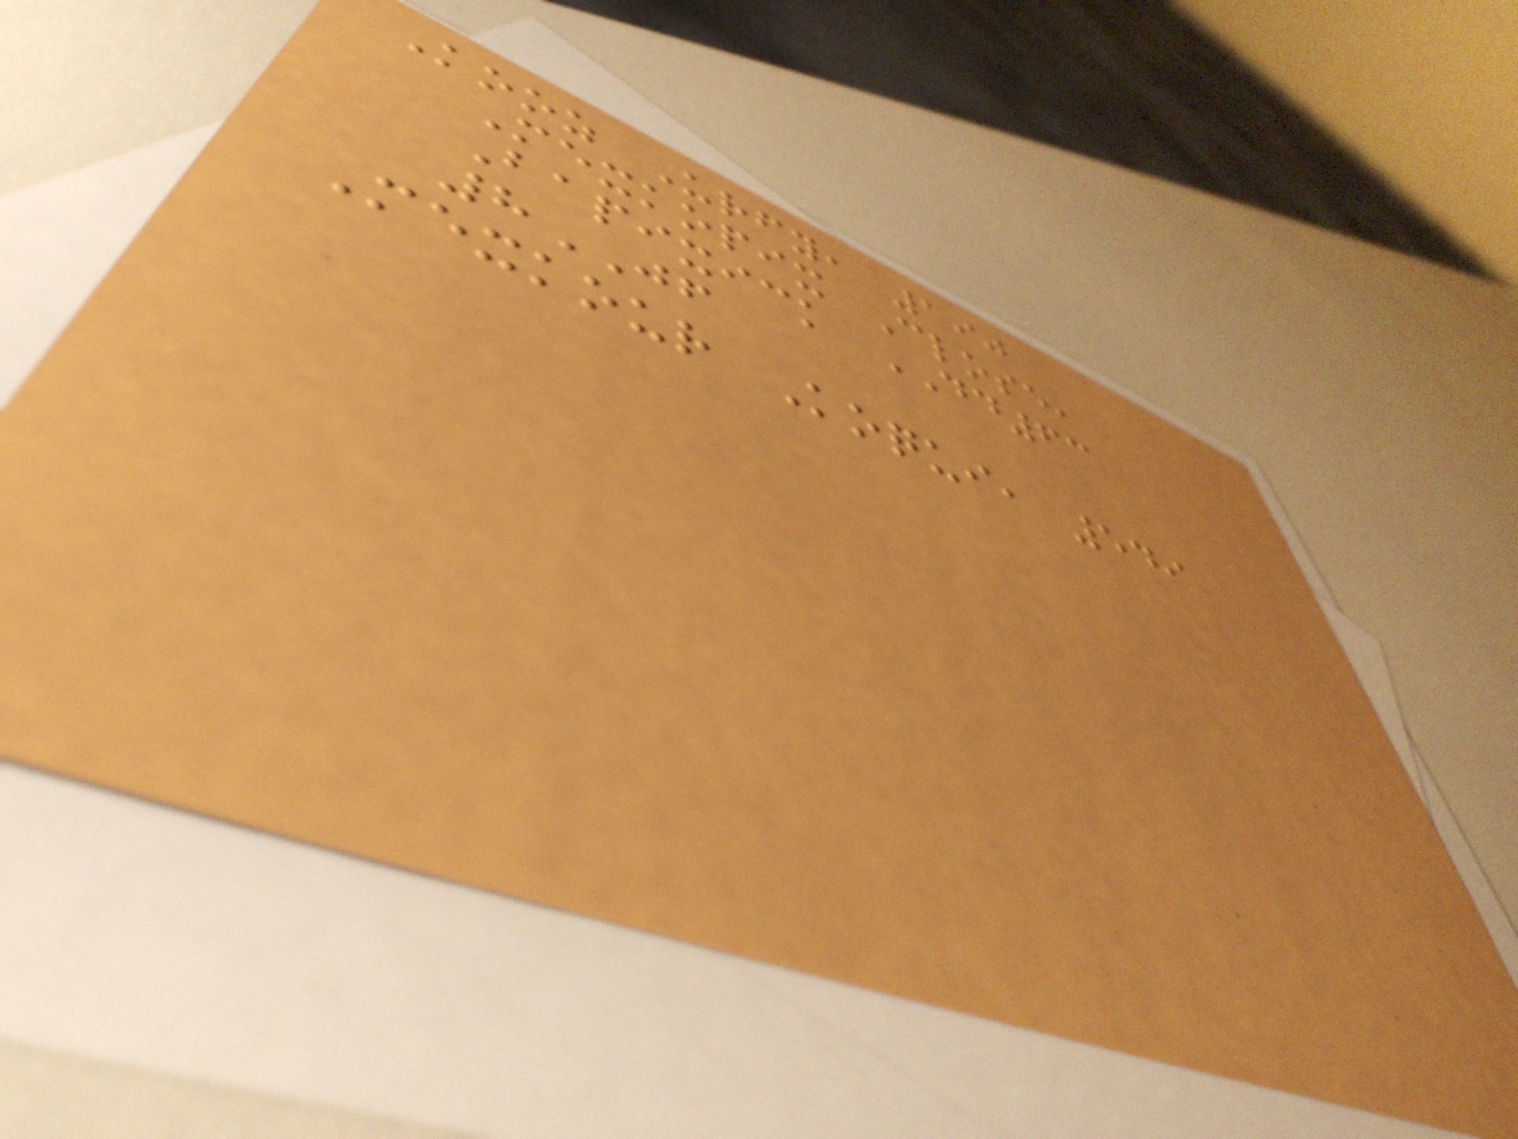Kooz Urfy, 190
Mexkopix Close,
Bapixick DD63
8JF
Mexkour Koqui, 549
